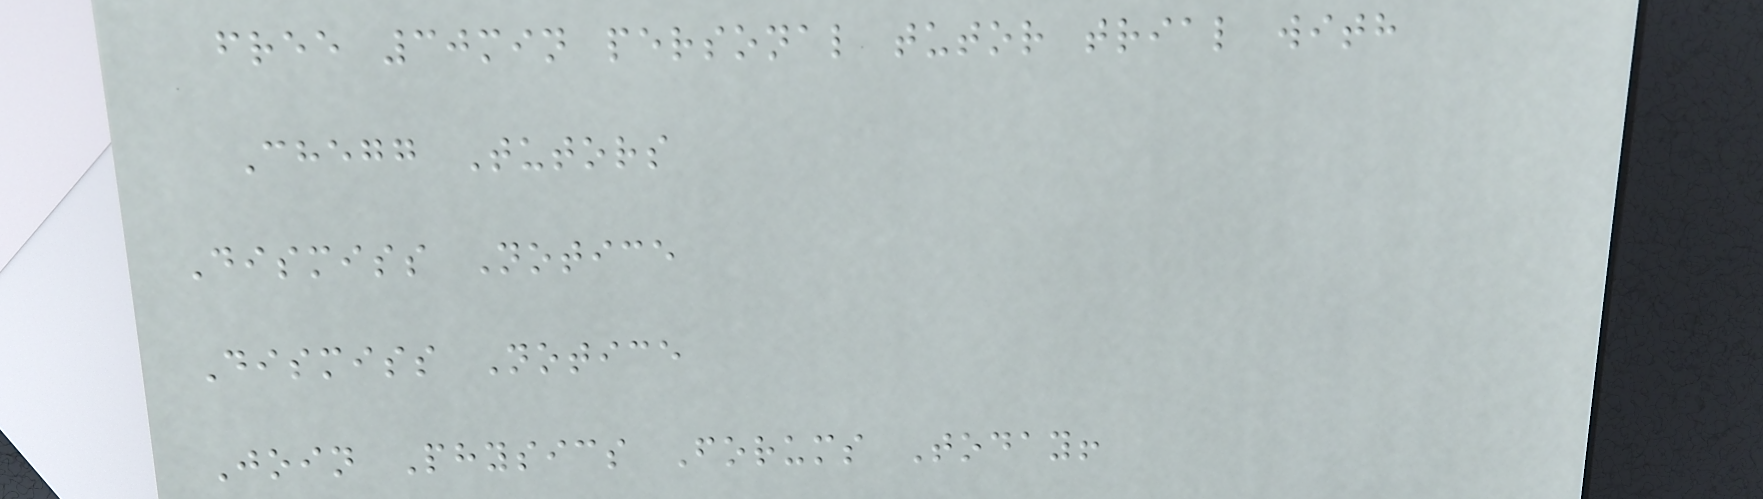free 30min personal tutor trial with
Chegg Tutors
Dismiss Notice
Dismiss Notice
Join Physics Forums Today!
